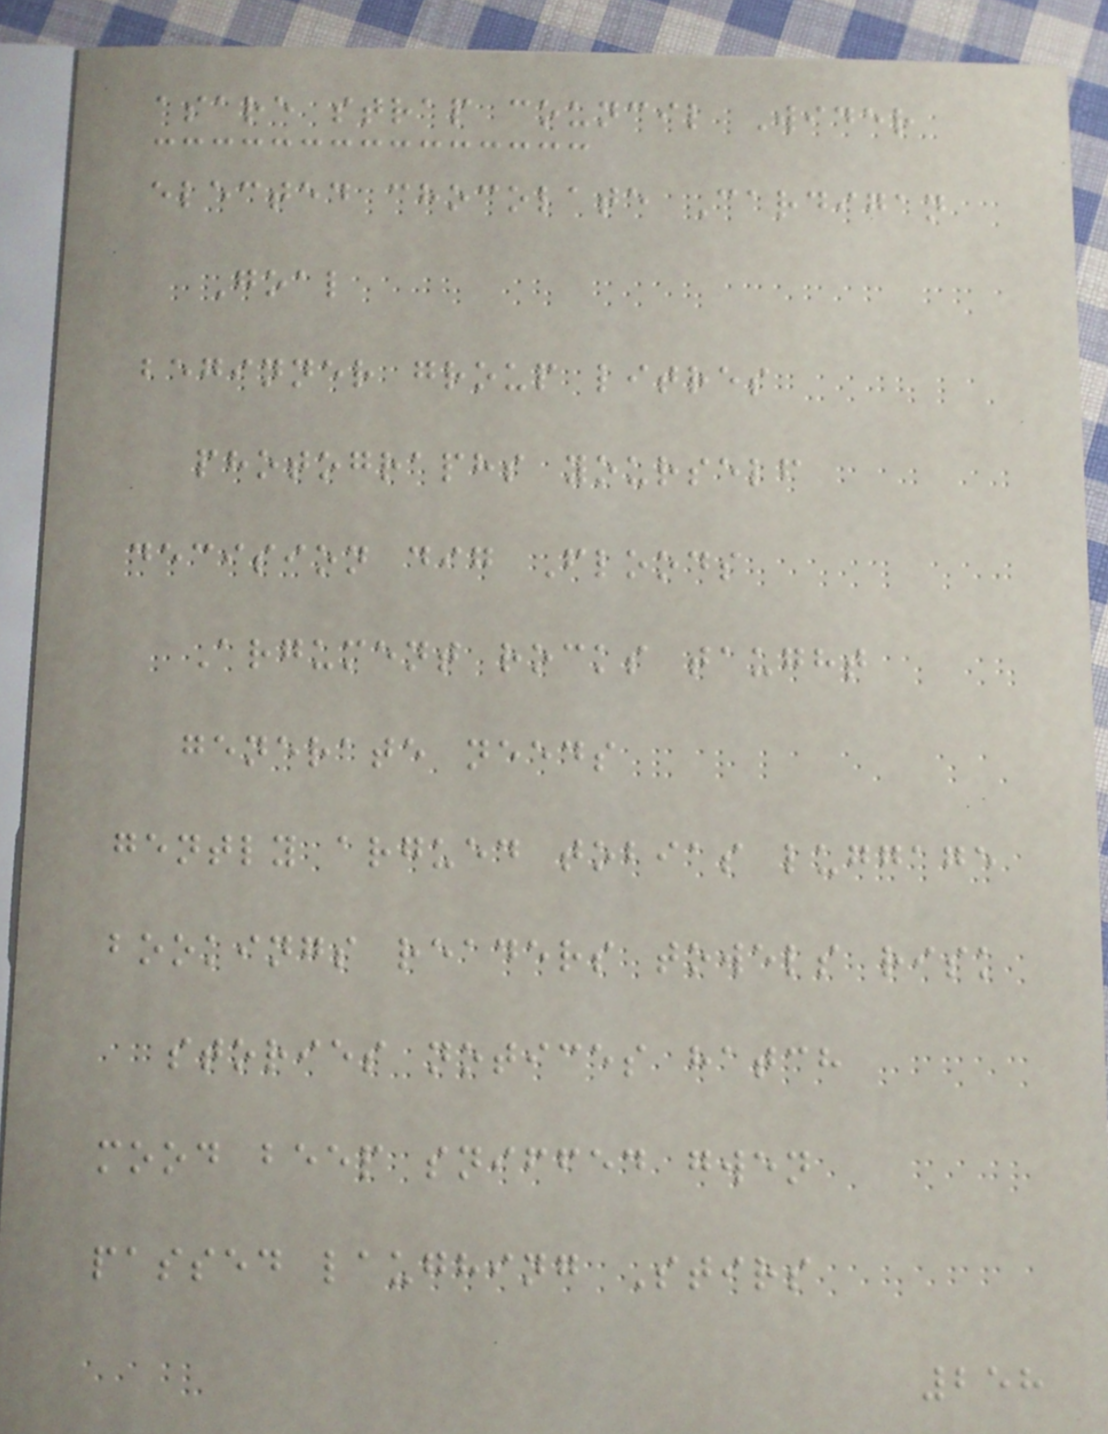asare strap council Wider
elected chocolate Cardigan
Goal
beginner group litres
photographs yourself
decision dig Floods
Argument rocks taught
generate needs
gently argued tobias luggage
bookings readers towels risk
stories notices hatch
mood beep sniffed gwen
passed laughing Stirs
258
